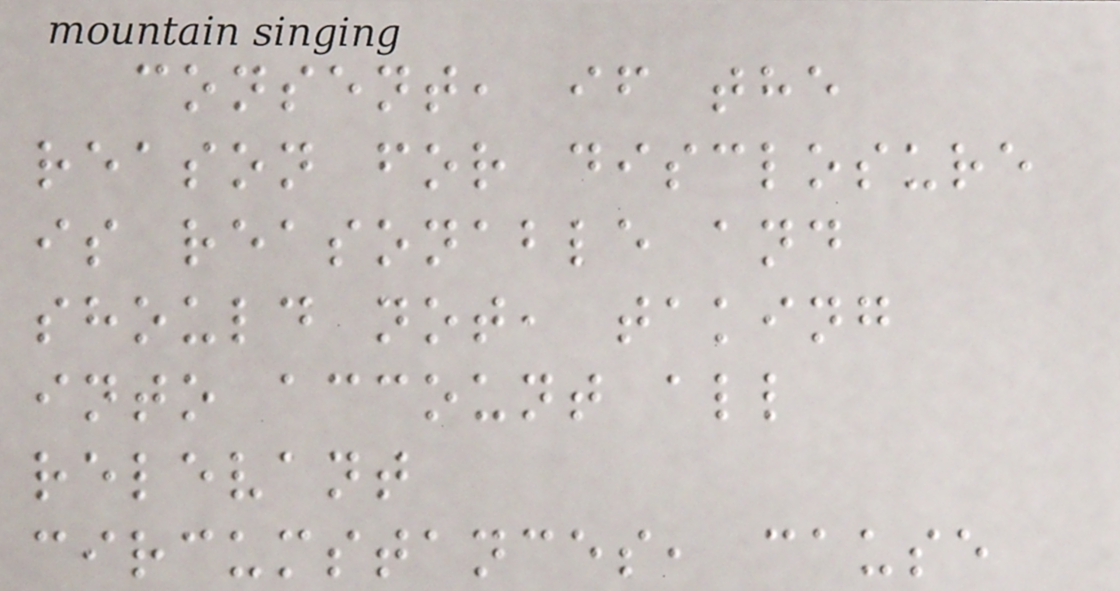consent, if the
reason for disclosure
is reasonable and
should not, taking
into account all
relevant
circumstances, cause
